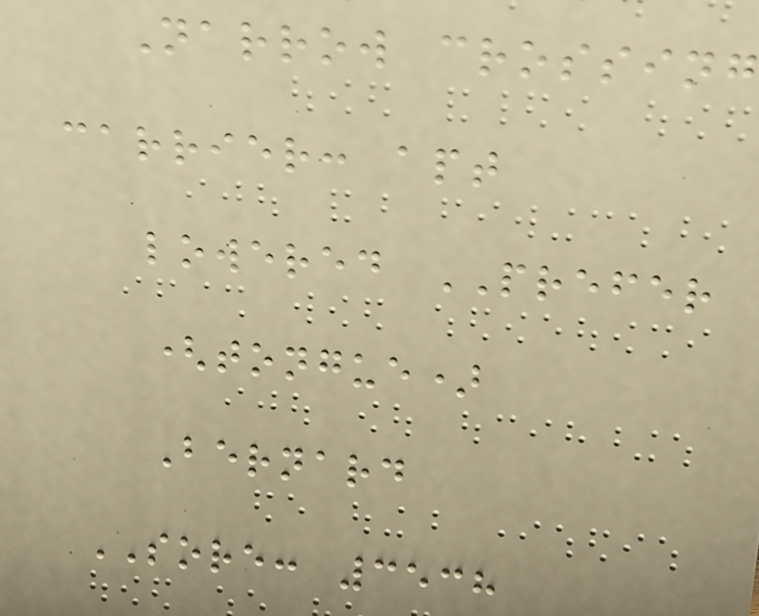Narrow crossing
carrier: apt
lowered PREFER
(tongue)
Bernard
SORE: 3538
